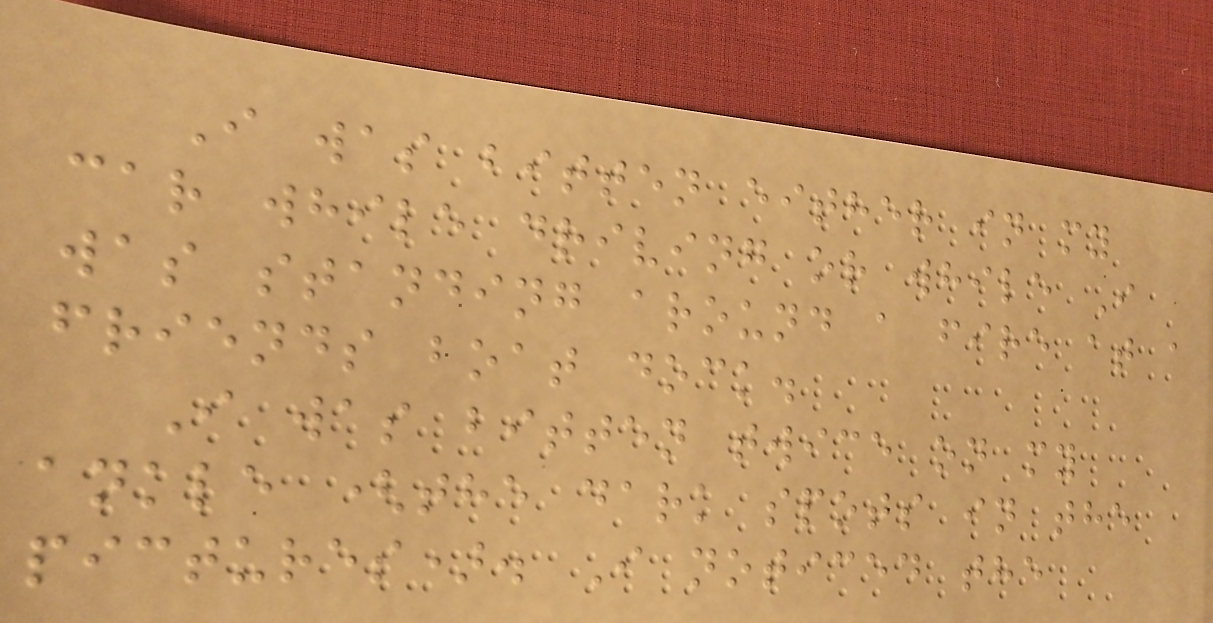I was bitten either in my
car while driving or while I
was standing around a fire at a
friends boat dock.
I was bitten twice on my
ankle (the dark spots in the
pictures). I noticed the
